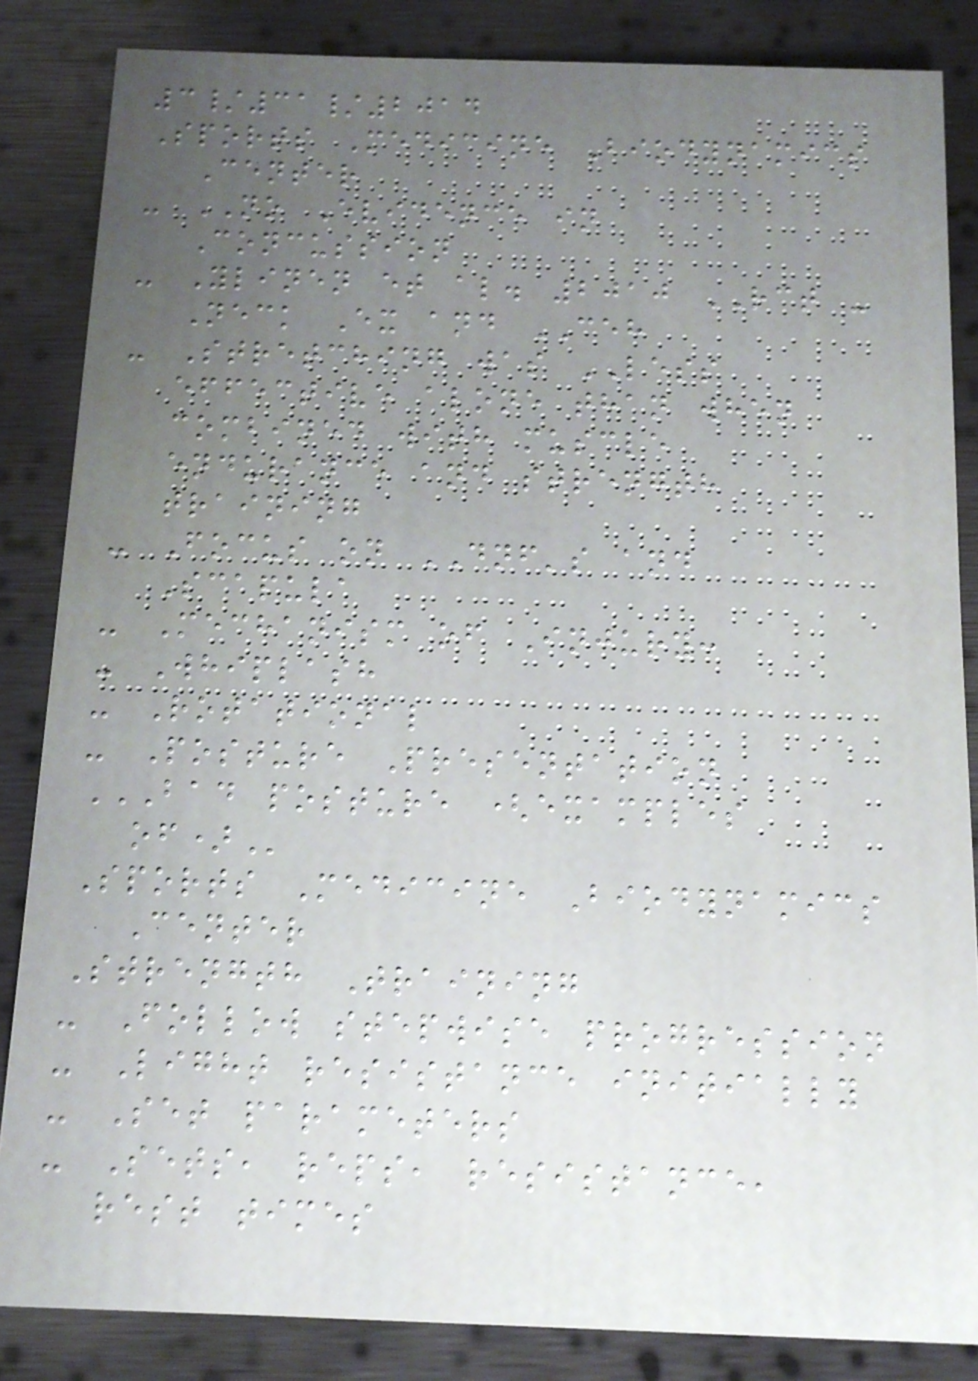3/31/2014
Sports Medicine Biodynamics
Center
- NO Evidence in
Concussion
- Ylinen et al. 2010 RCT -
Neck Ex and CEH
- Stretching was LESS
effective alone than when
combined with muscle
endurance and strength
training
- Focus on DNF's and
Scapula
- Mechanism of Injury:
- Whiplash
- Rotational
- Posture Presentation
BAD POSTURE (EXAMPLES
OF)
Sports Medicine Biodynamics
Center
Strength Training
- Follow stepwise progression
- Light resistance initially
- Set parameters
- Sets, reps, resistance,
rest times
